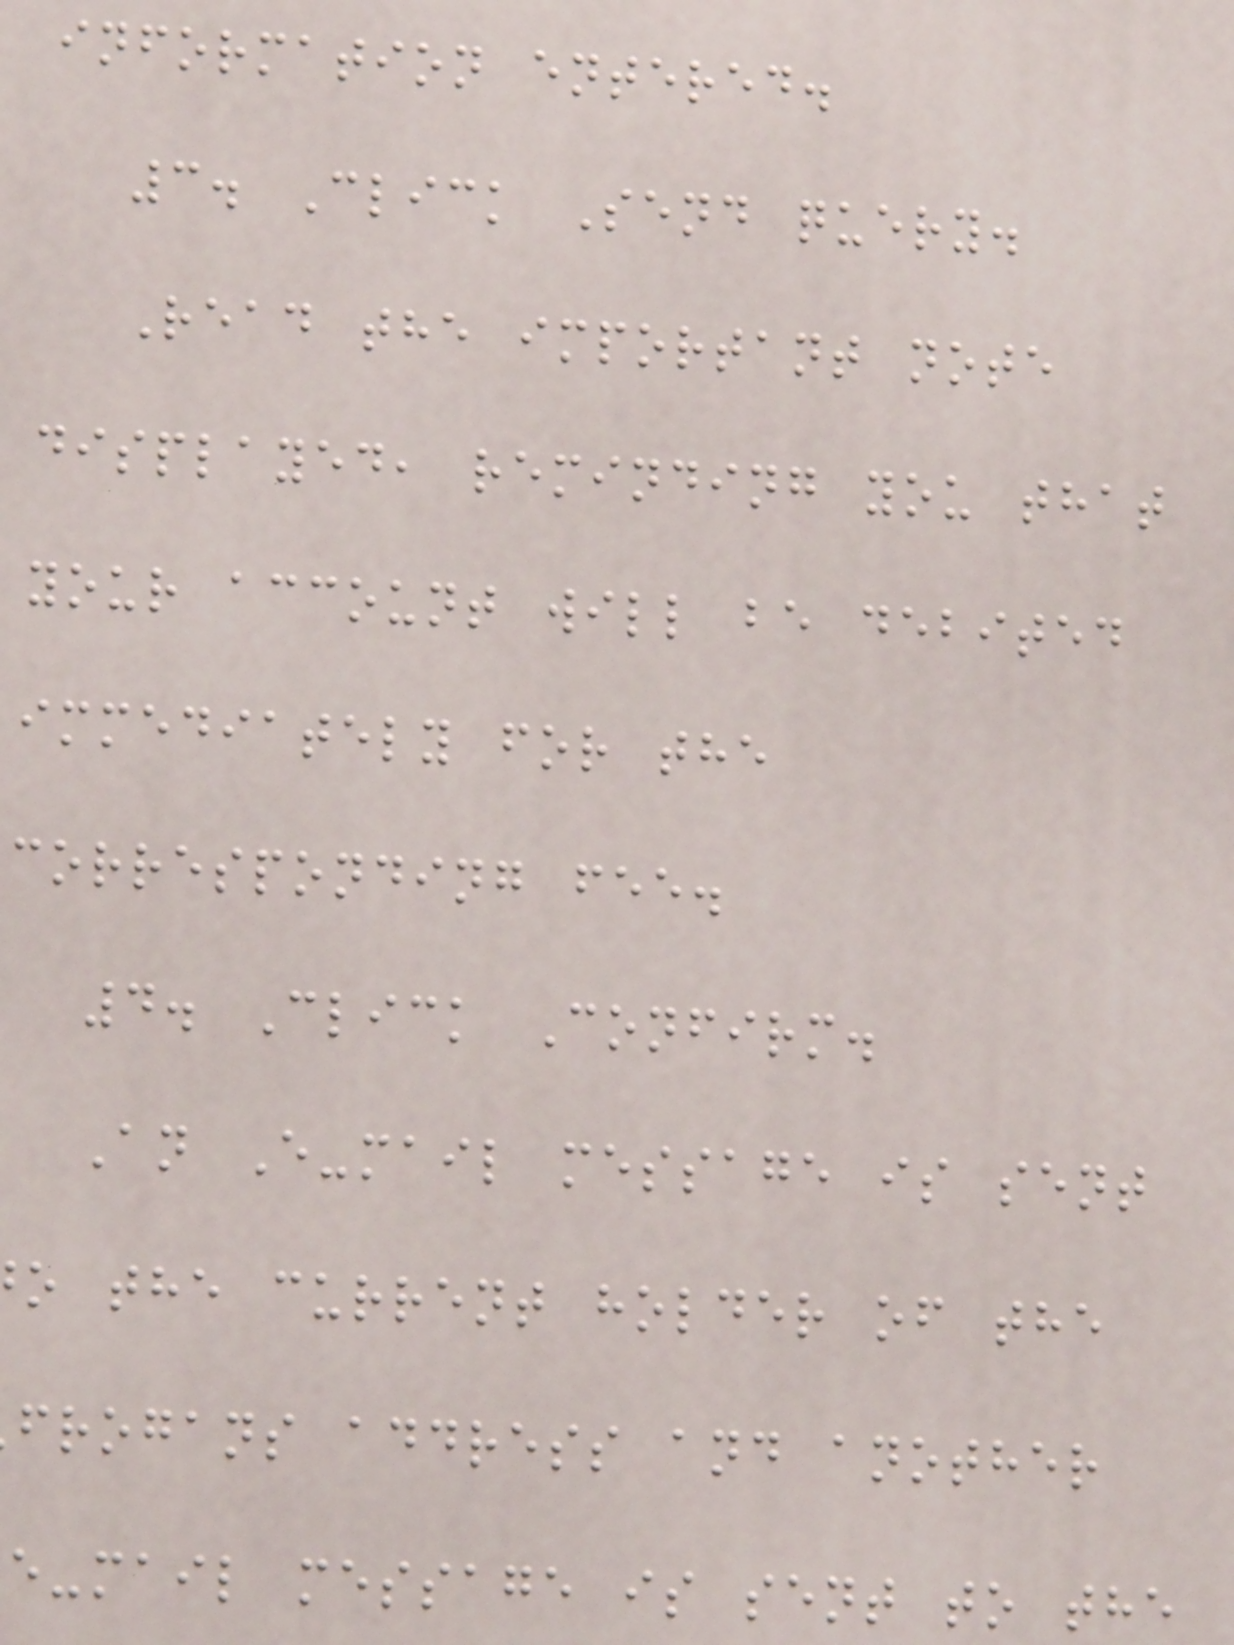information entered.
3. Click Send query.
Read the important note
displayed, reminding you that
your account will be debited
immediately for the
corresponding fee.
4. Click Confirm.
An E-mail message is sent
o the current holder of the
frogans address and another
e-mail message is sent to the
